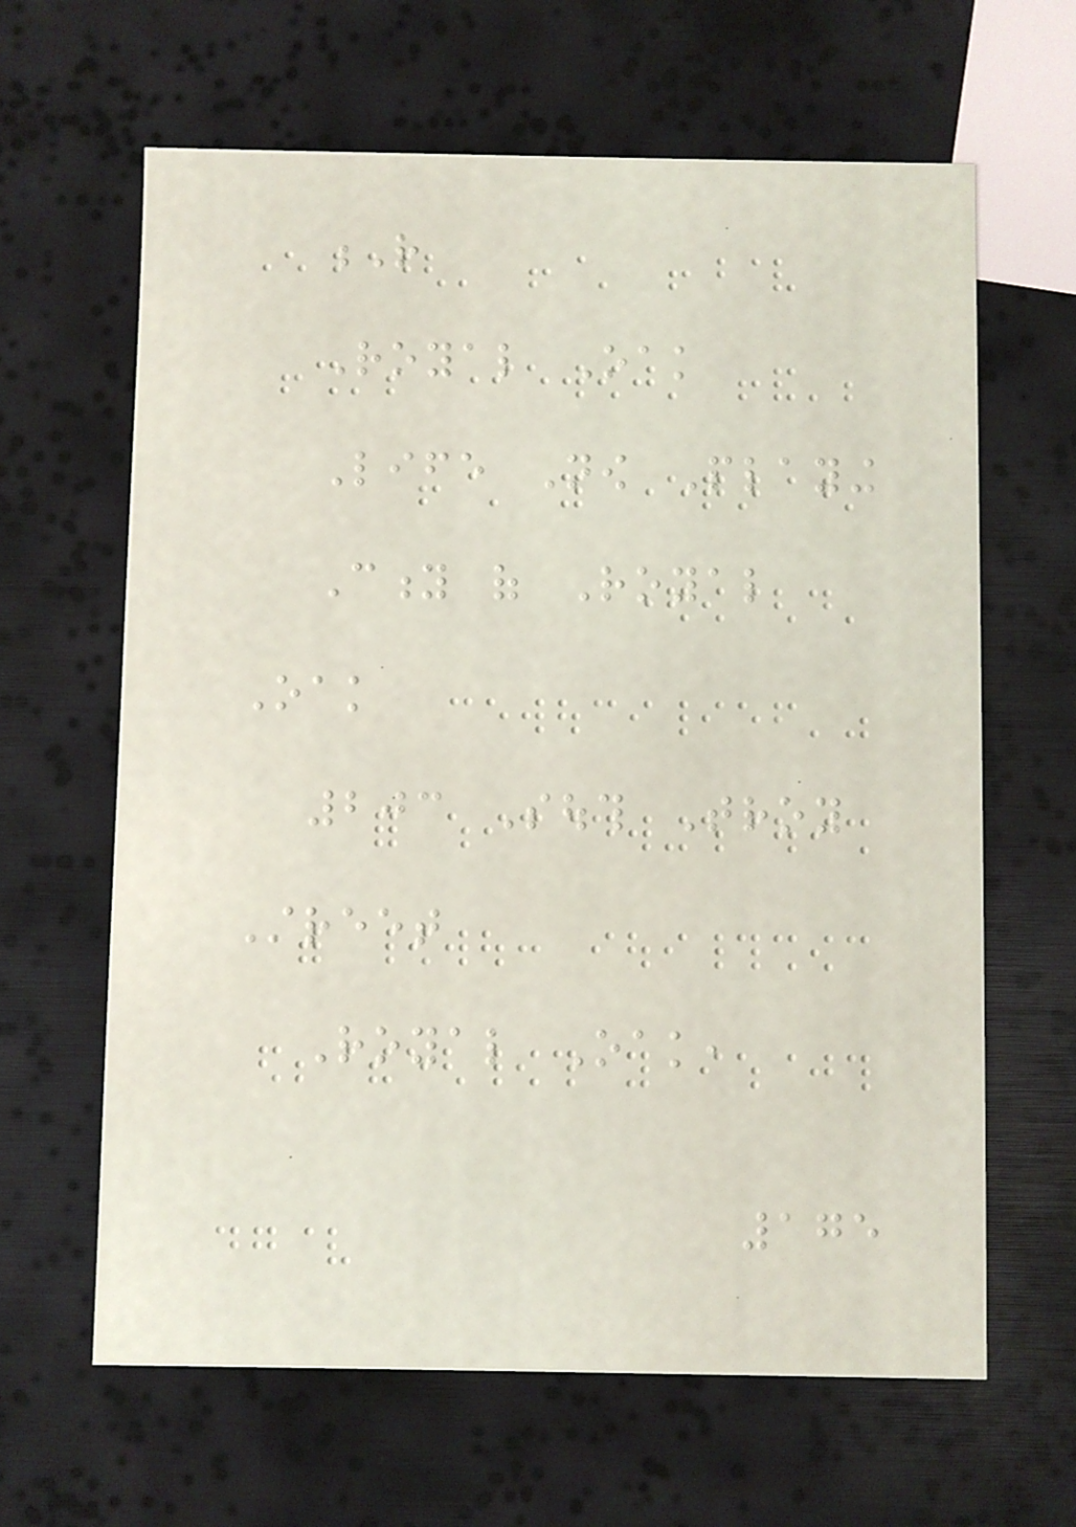R
Royal Oak
Life Now Playing
City of Royal
Oak
203 South Troy
Street
Royal Oak,
175
